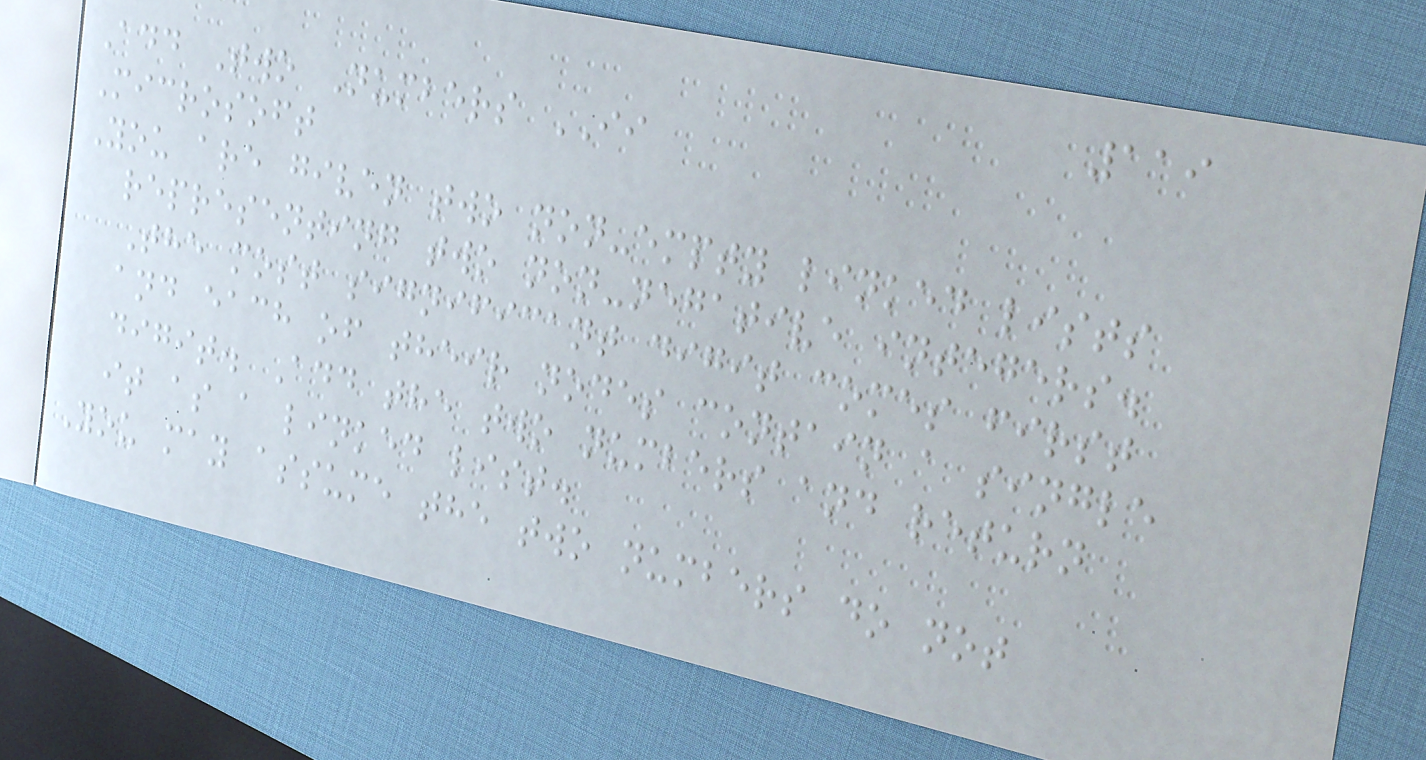119
Add Two Numbers II
Microsoft
You are given two non-empty linked lists
representing two non-negative integers.
The most significant digit comes first
and each of their nodes contain a single
digit. Add the two numbers and return
it as a linked list.
You may assume the two numbers do not
